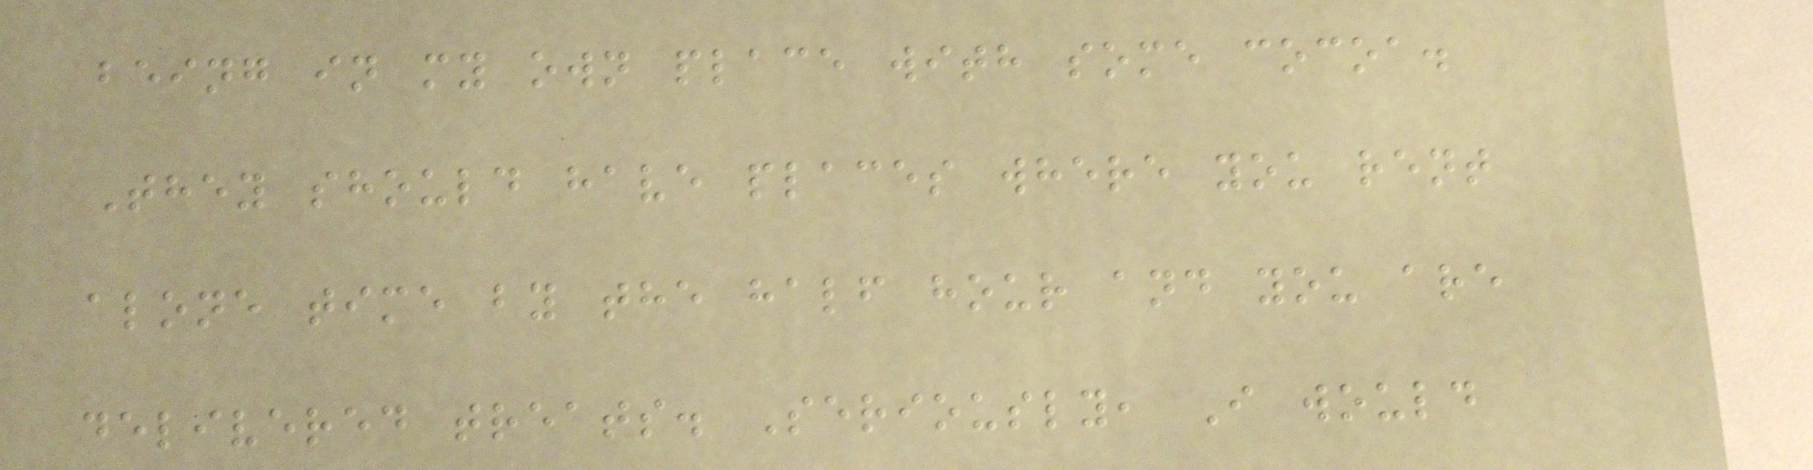being in my own place with some cocoa.
They should have places where you rent
alone time by the half hour and you are
delivered treats. Seriously, I would
